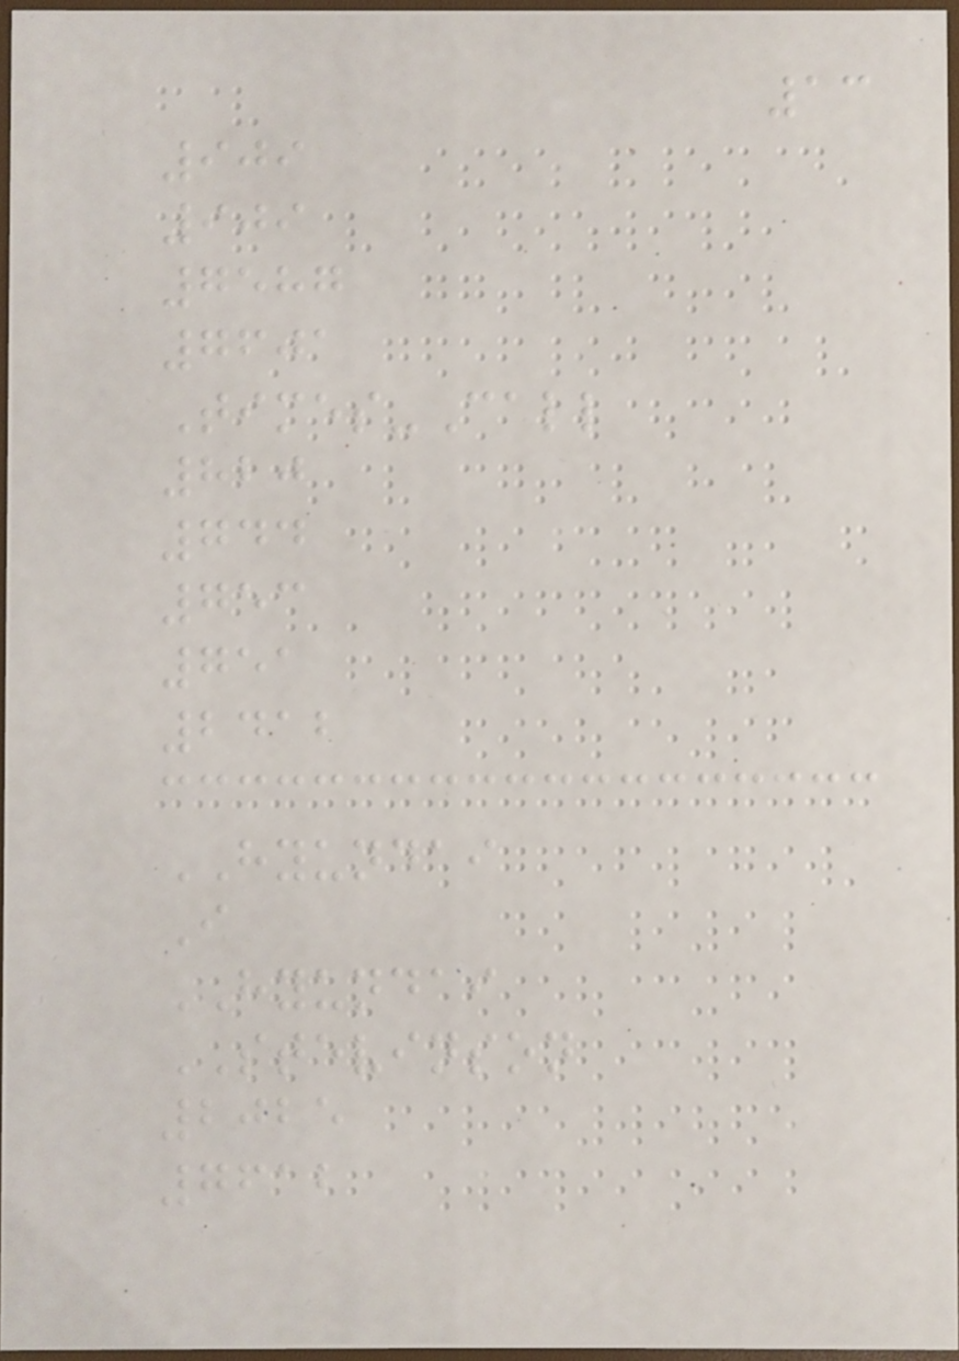13
909
909
7587
7601
Times-Call
820
744
753
751
2412
HYUNDAI
I
HYUNDAI
STEVINSON
2025
7612
